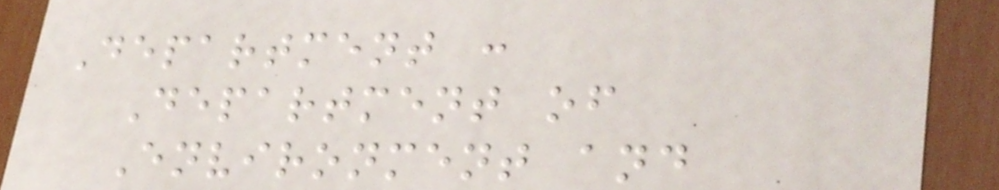Department :
Department of
Environment and
